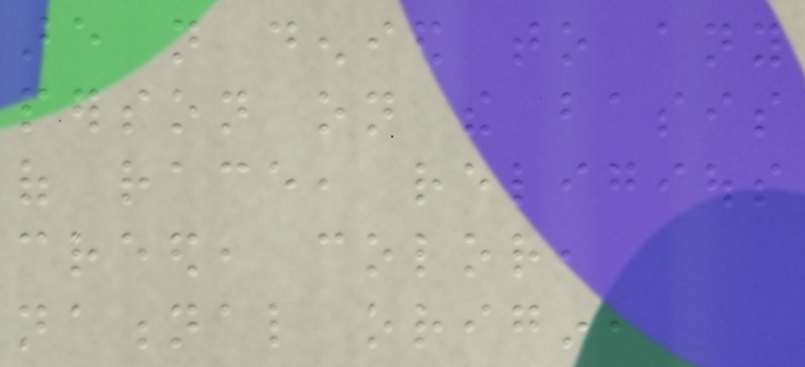are not denied to any
person on the basis
of race, religious
creed, color,
national origin,
